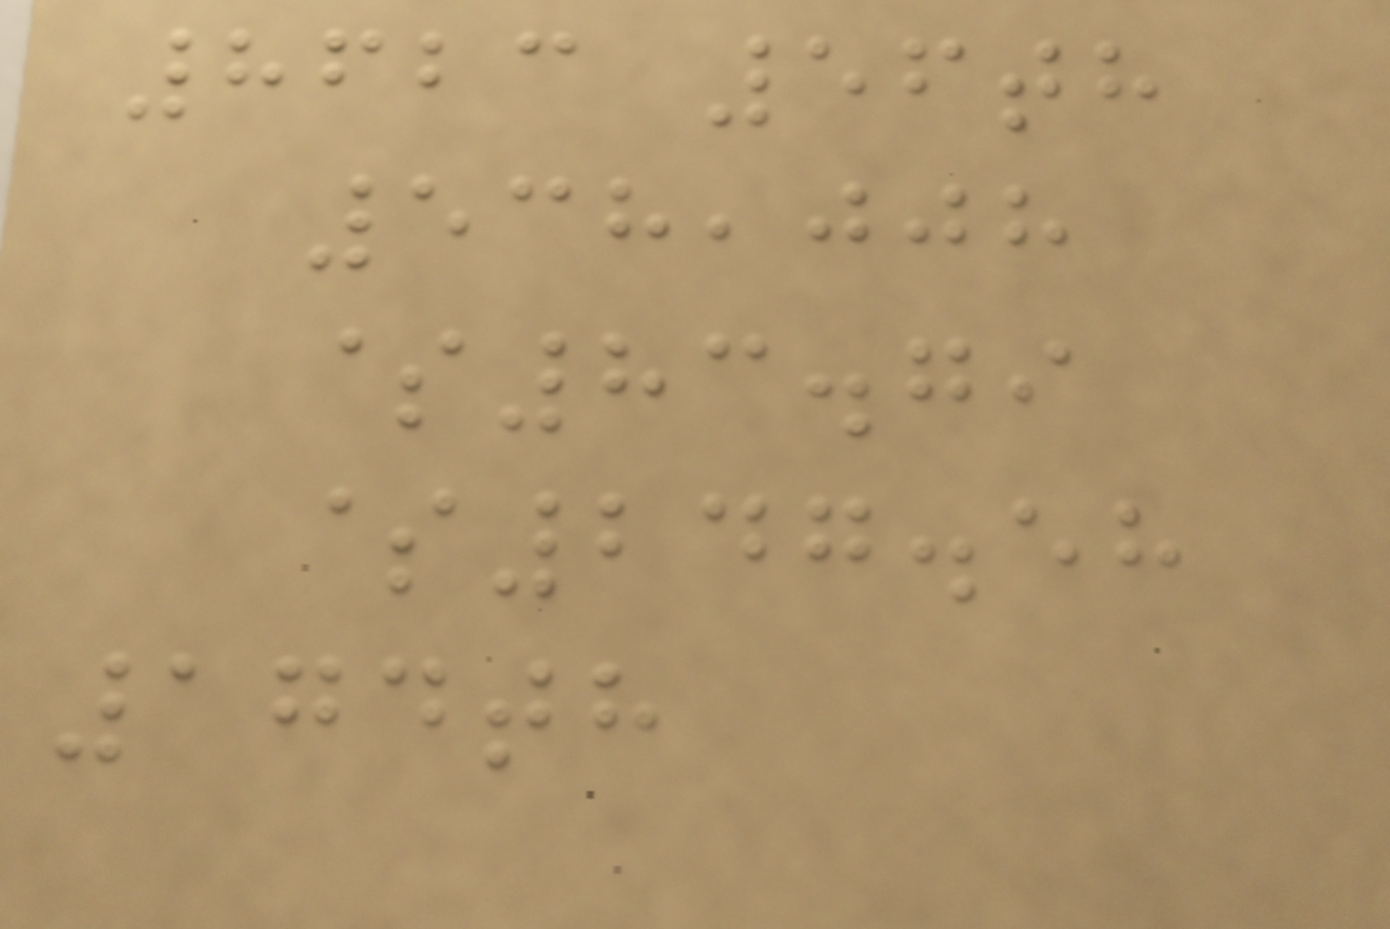8623 56th
538,008
$83.79
$247.58
174th
